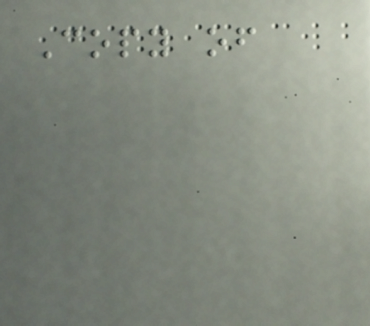Copy of
